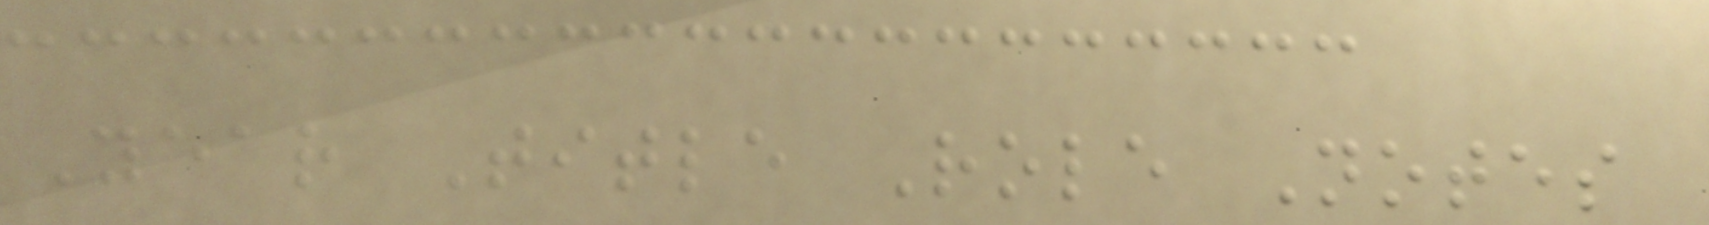Year Title Role Notes
